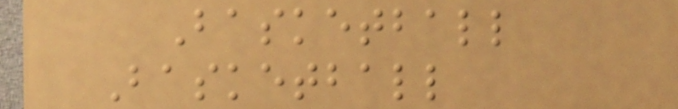Basketball
Basketball
